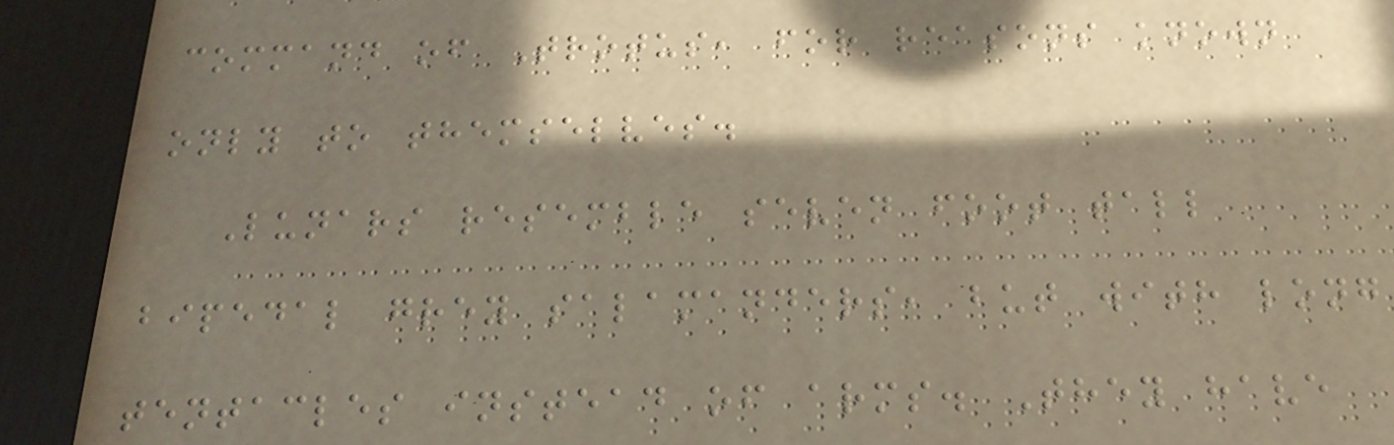command of Trotus, for reasons known
only to themselves.
Lunars resemble seven foot tall
bipedal grey salamanders, but with long
tentacles instead of arms. They have
